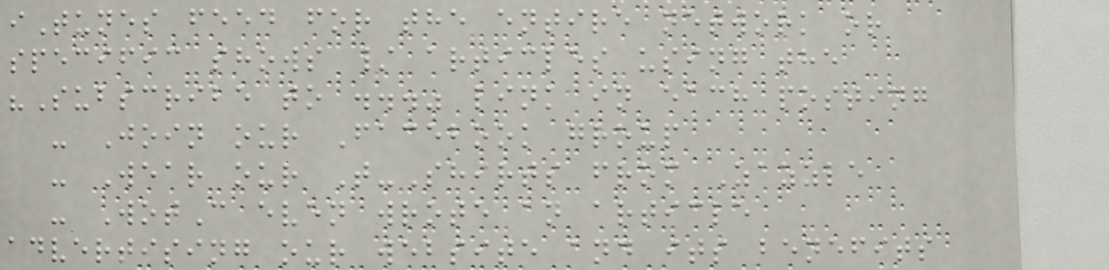iTunes feed for the entire network or
specific shows / articles using the
"Subscribe to ..." link in each posting
- Join our Facebook group
- Wear our T-Shirts from Zazzle
- WotC even wrote an article
advertising our website and its benefits
